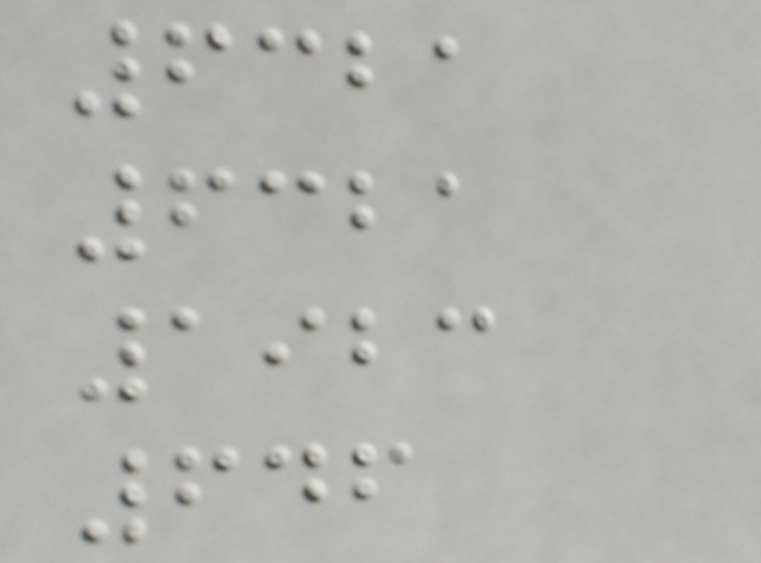6321
6321
1923
646
